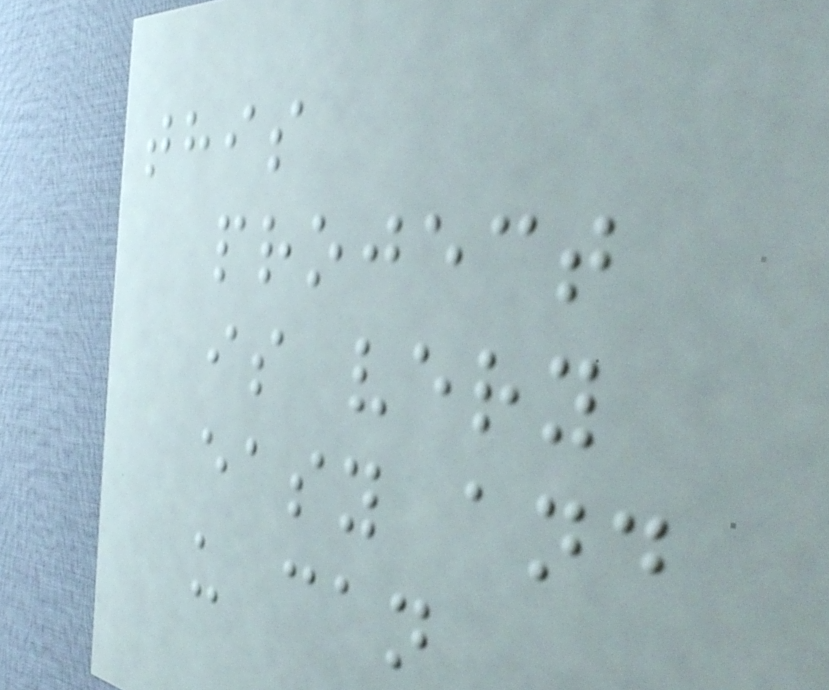this
project
is very
easy and
u can
